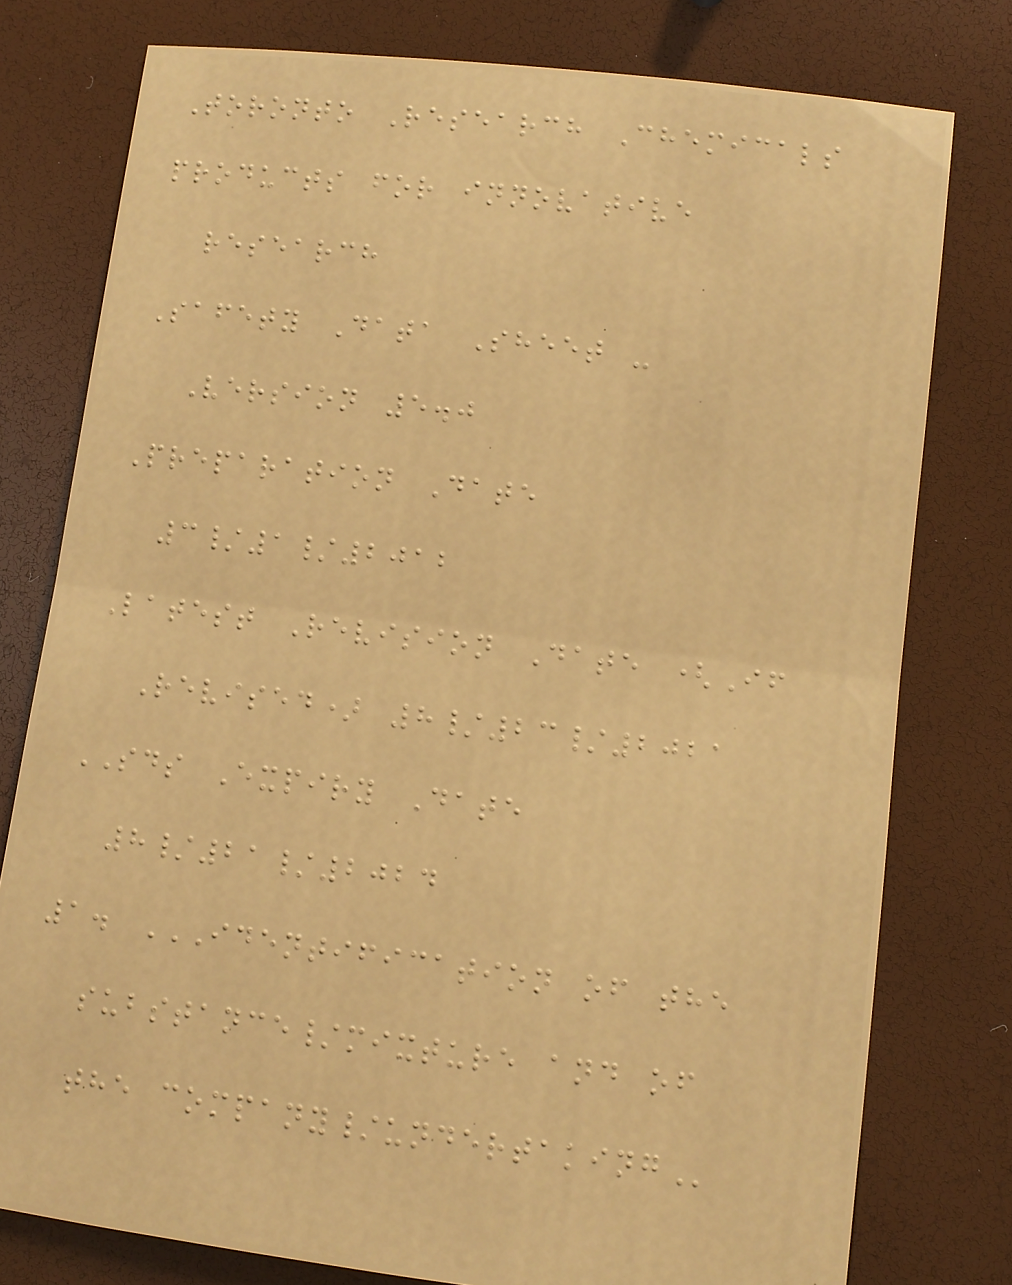Toronto Research Chemicals
products for innovative
research
Safety Data Sheet -
Version 5.0
Preparation Date
3/1/2012
Latest Revision Date (If
Revised) 8/23/2021
SDS Expiry Date
8/21/2024
1. IDENTIFICATION OF THE
SUBSTANCE/MIXTURE AND OF
THE COMPANY/UNDERTAKING
